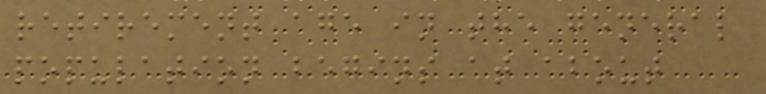retirement age in the general
population begins at about
